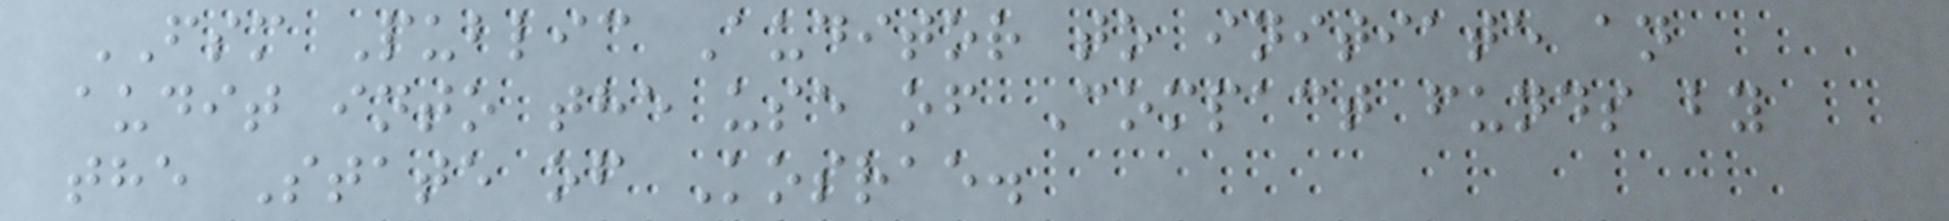FSM Public Auditor to initiate an
audit into the use of Compact funds by
the State of Kosrae.
